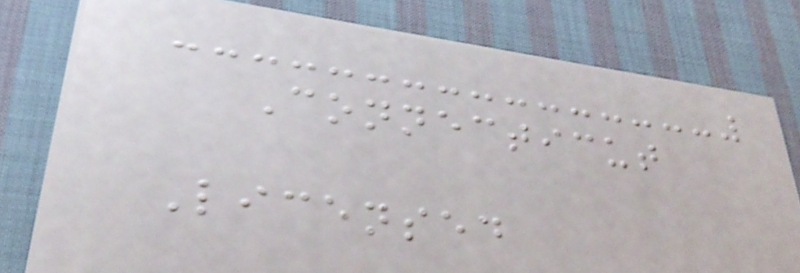Connecticut
Licensed
